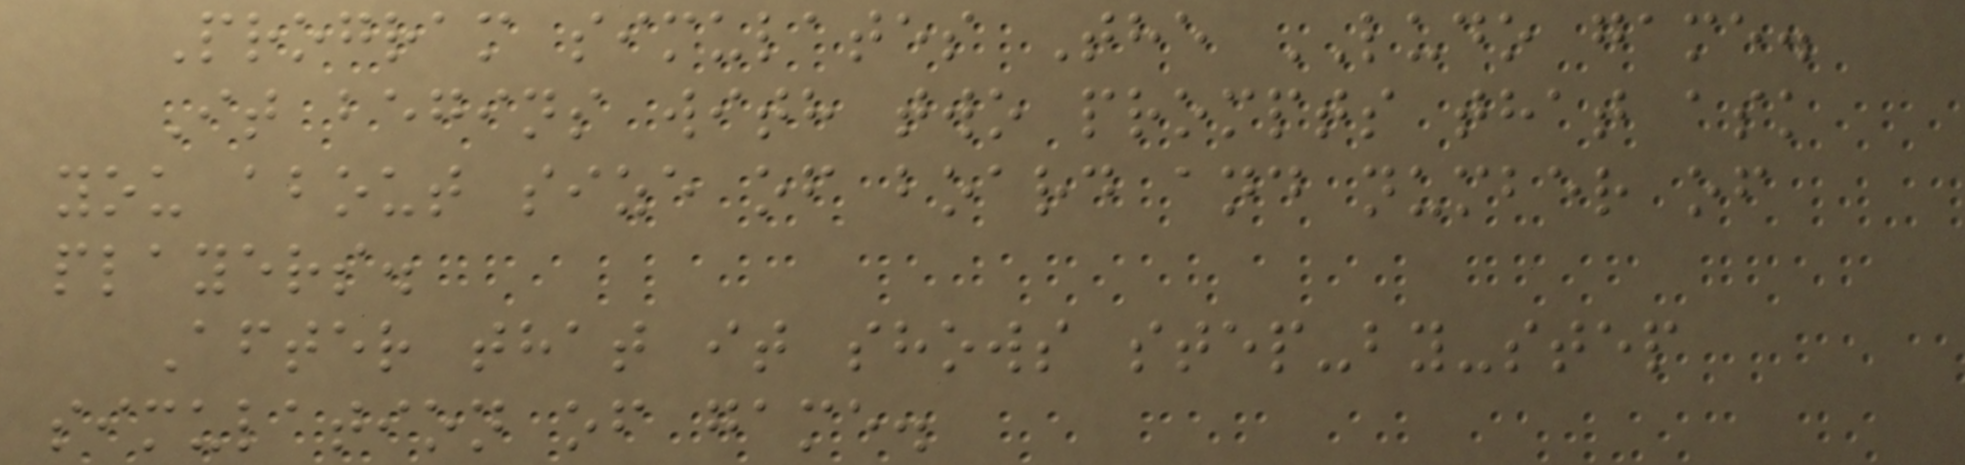Program simulates The LUDO game.
It begins with two prompts that ask
you about size of board and number of
players.
After that it shows step-by-step
simulation of game.
